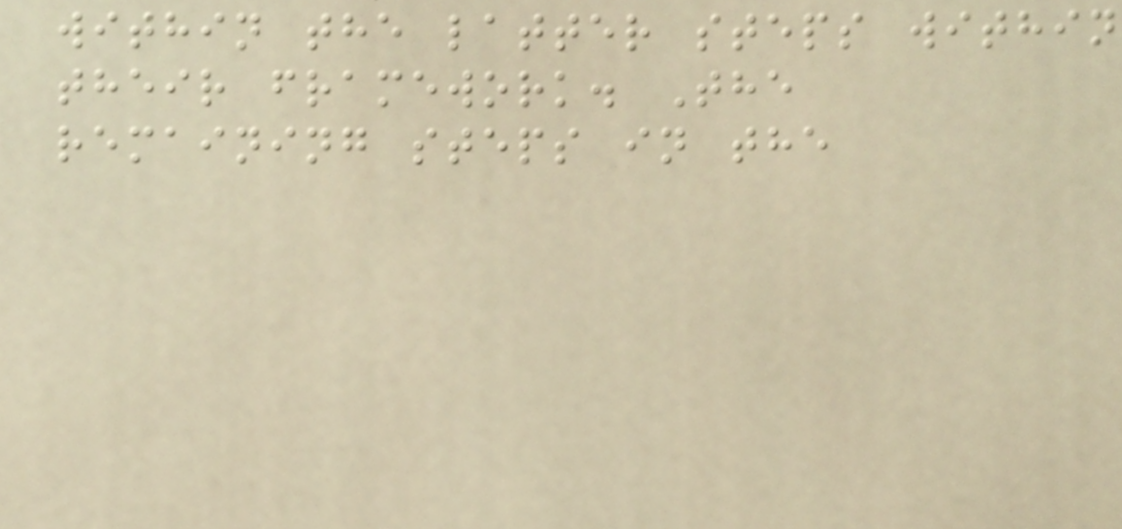within the latter steps within
their framework. The
remaining steps in the
